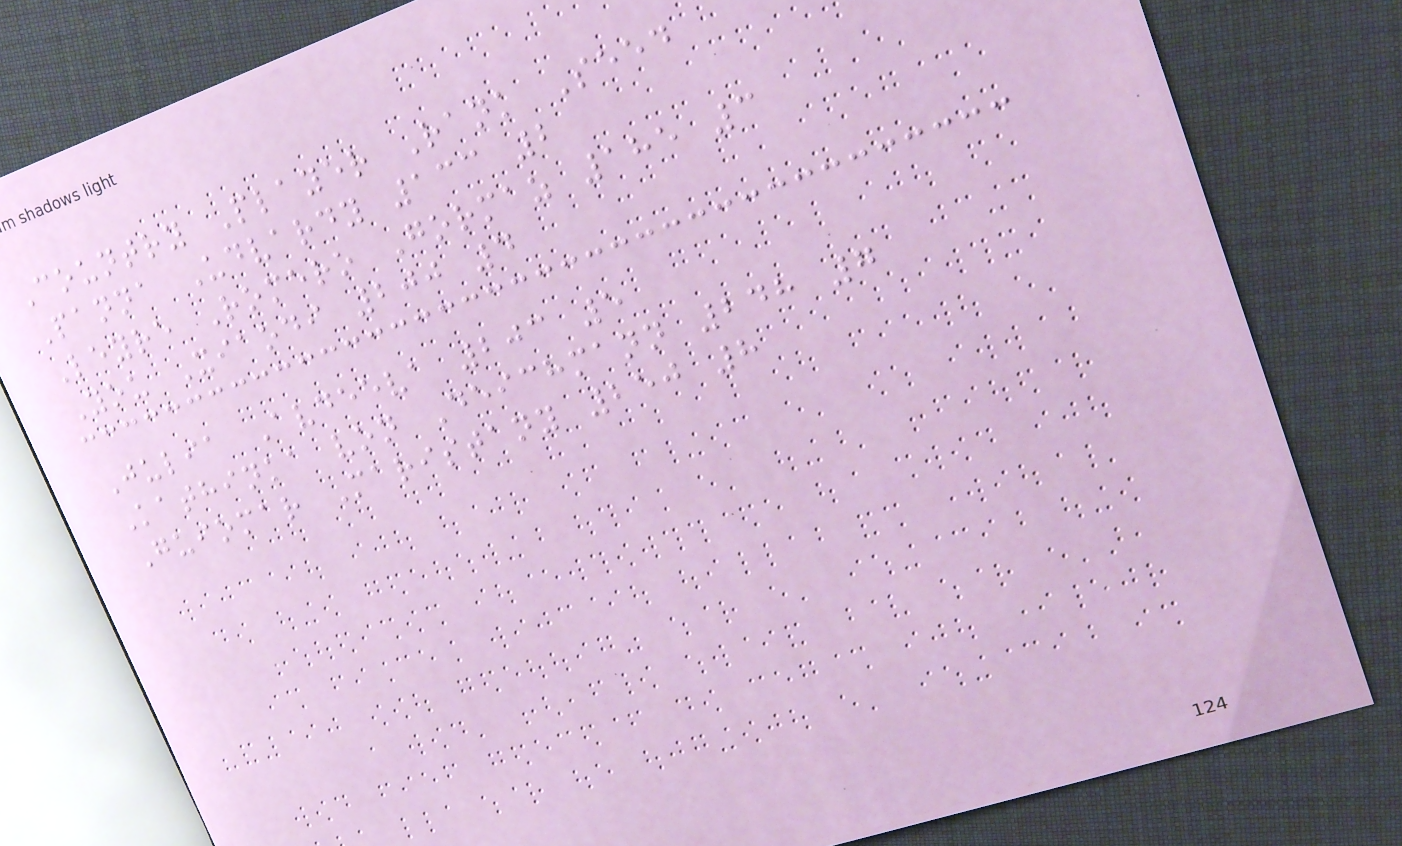Country Player Rank Seed
Panna Udvardy 133 2
Leyre Romero Gormaz 185 3
You Xiaodi 200 4
Julia Avdeeva 203 5
Kathinka von Deichmann 248 7
Guiomar Maristany 250 8
